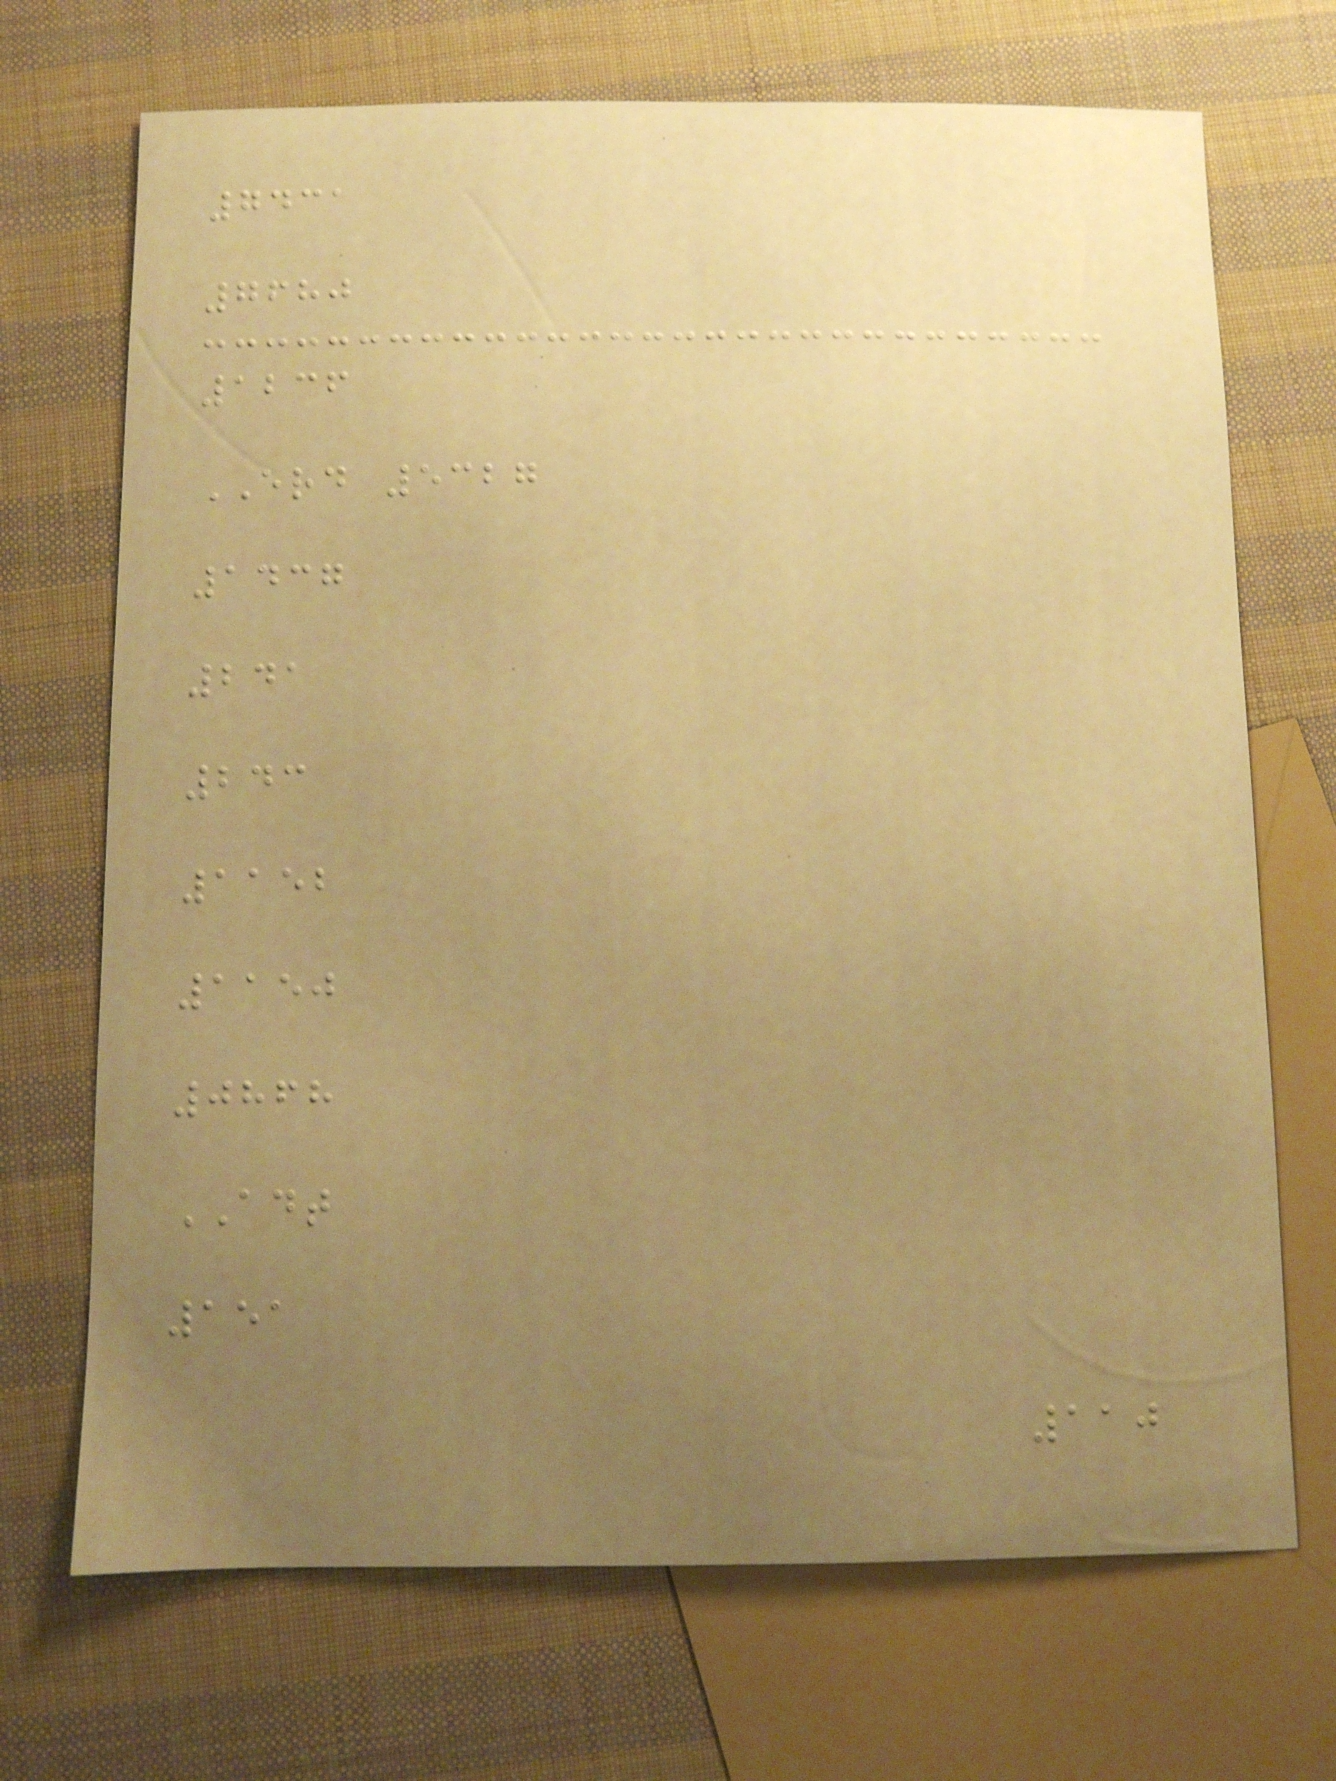7431
7680
1236
ERD 5327
1437
241
243
1152
1150
0868
ADT
151
110
